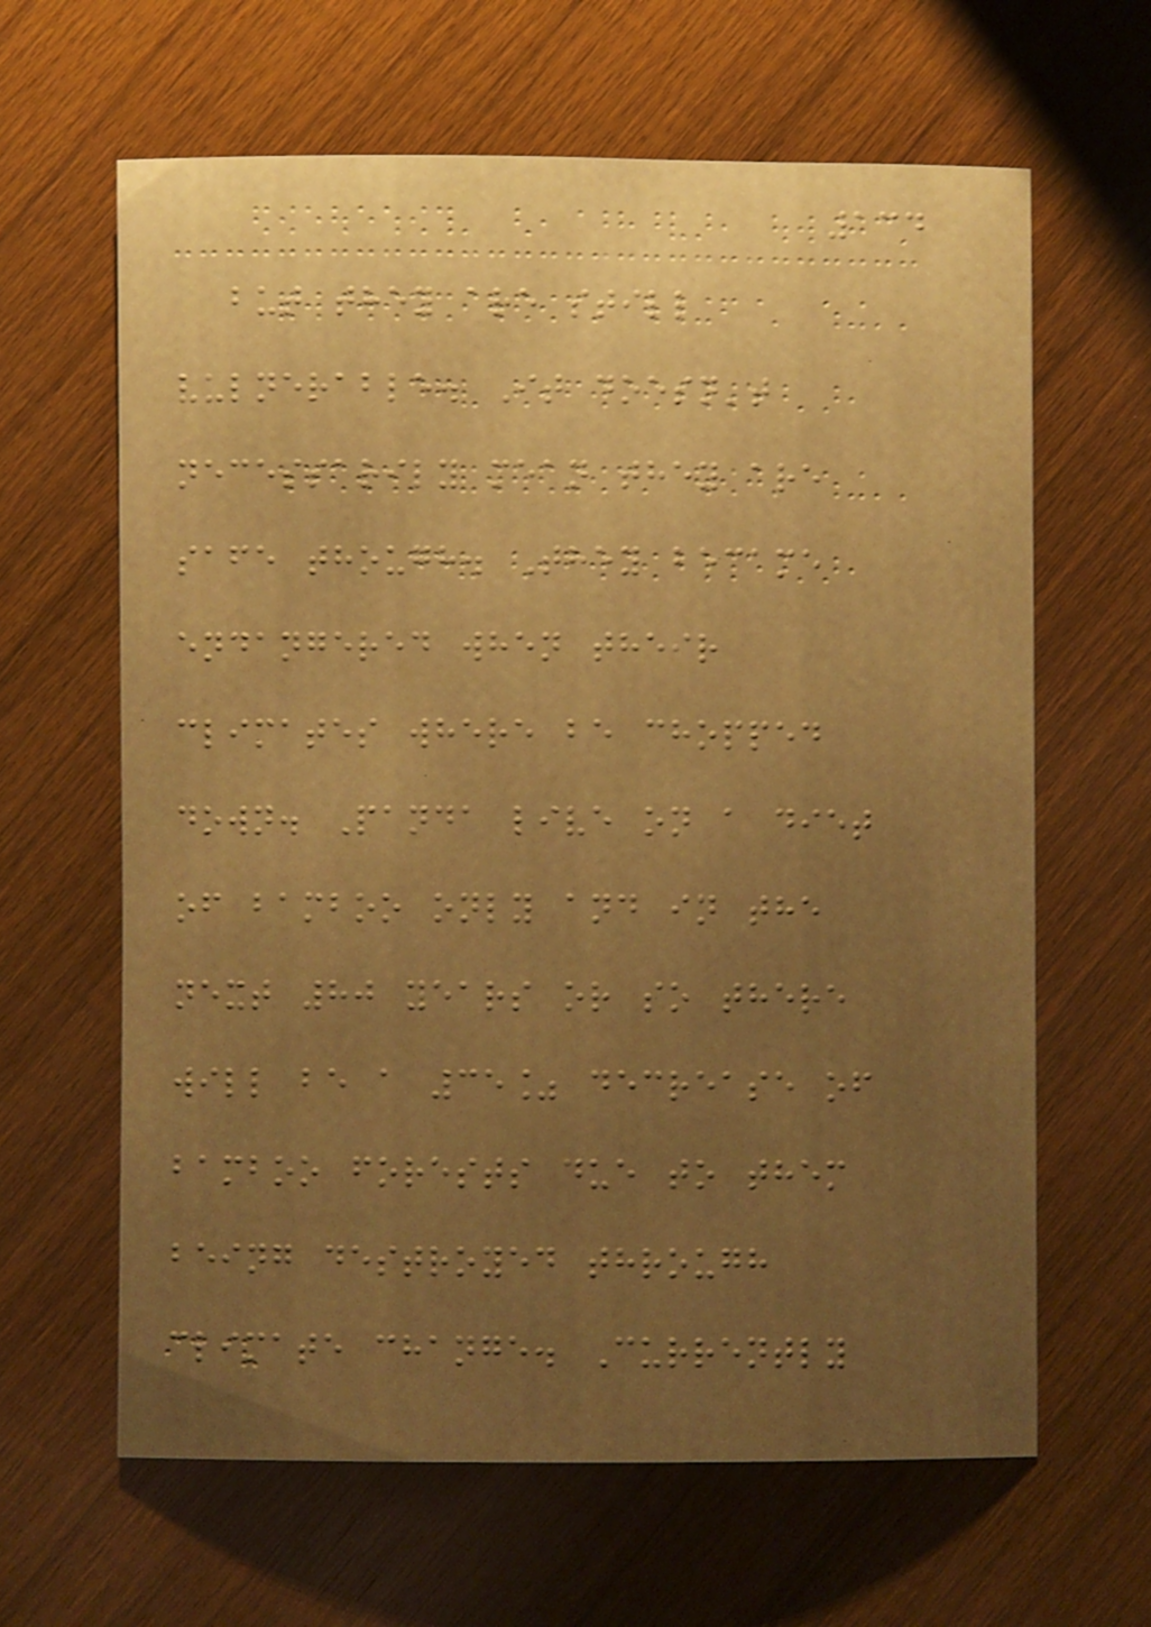134
but they are still
vulnerable. It doesn't
necessarily mean they are
safe though. They became
endangered when their
climates where be chopped
down. Panda live on a diet
of bamboo only and in the
next 80 years or so there
will be a 35% decrease of
bamboo forests due to them
being destroyed through
climate change. Currently
